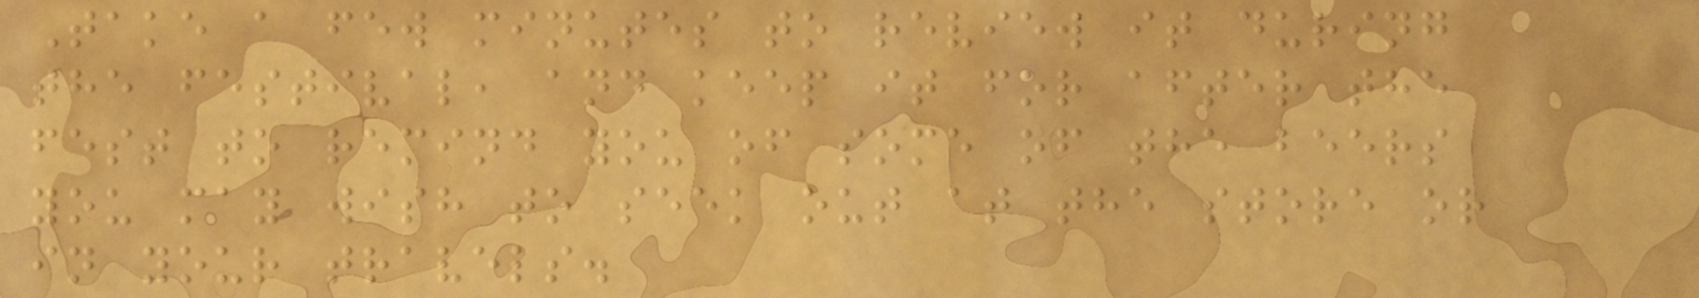Take a few minutes to review it during
the festival, and keep it for after the
fest to remind you of some of the beers
you may wish to seek out at the store or
in your travels.
